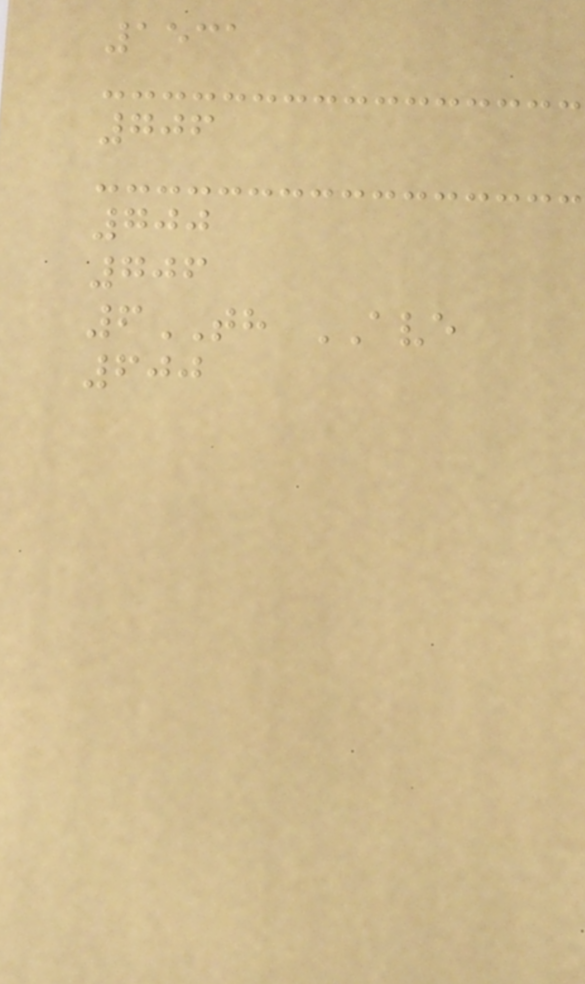1531
706
700
706
6TH AVE
600
